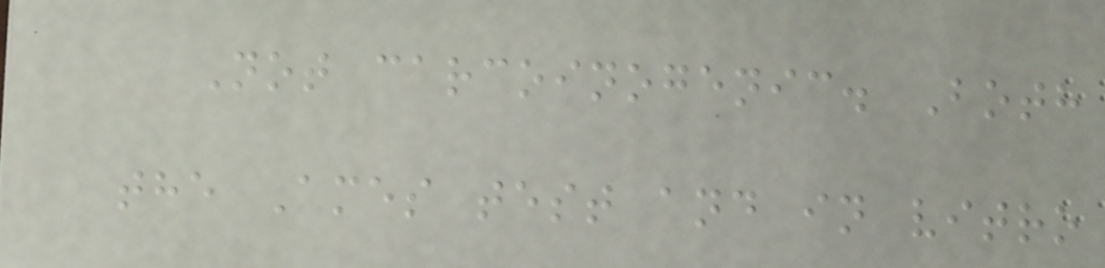Not carcoinogenic. Both
the Ames test and in vitro
